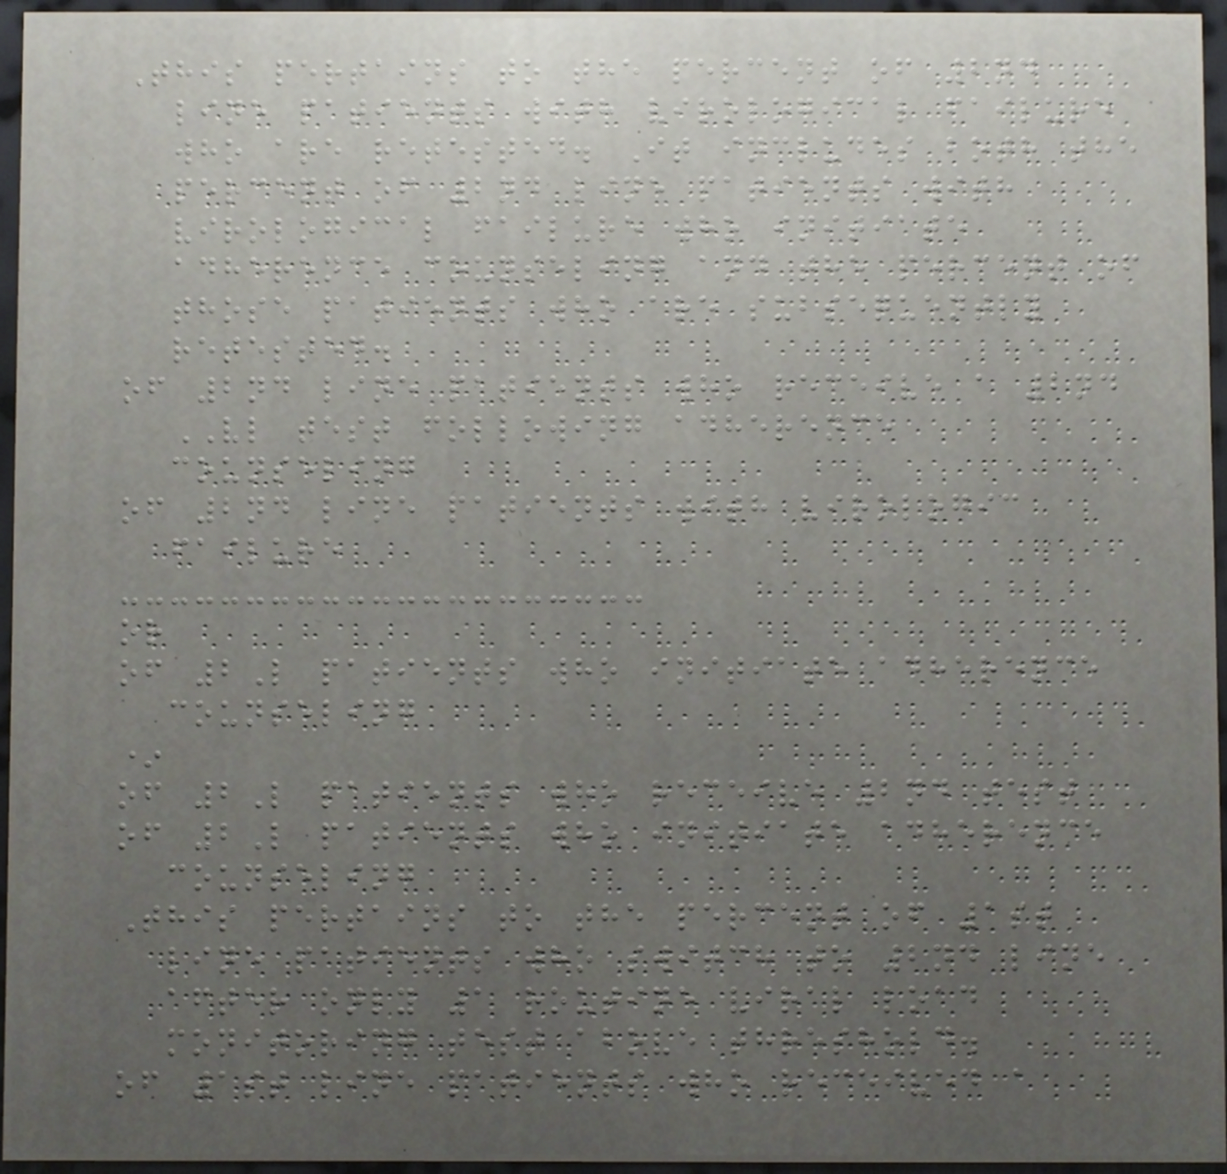This pertains to the percent of 2nd
line patients with virological failure
who are retested. It includes both the
percent of 2nd line patients with
virological failure who initiate
adherence counseling and the percent of
those patients who are subsequently
retested.
of 2nd line patients who receive a 2nd
VL test following adherence
counseling
of 2nd line patients with virologic
failure
or
of 2L patients who initiate adherence
counseling
*
of 2L patients who receive 2nd test
of 2L patients who initiate adherence
counseling
This pertains to the percent of 1st
line patients who switch to 2nd line
after only 1 routine viral load
monitoring test above threshold.
of 1st line patients who received a
